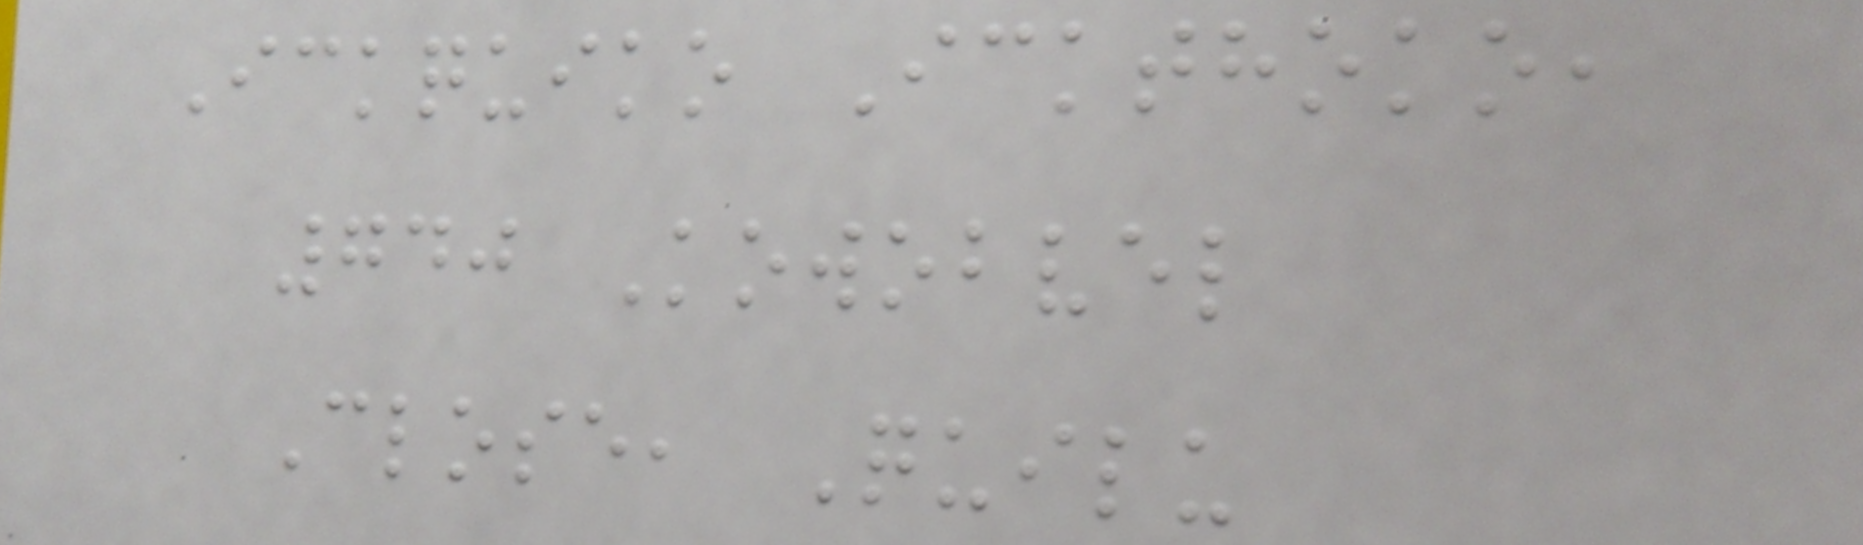Ickquiko Ickthoko,
740 Kowobvel
Close, Quilu
